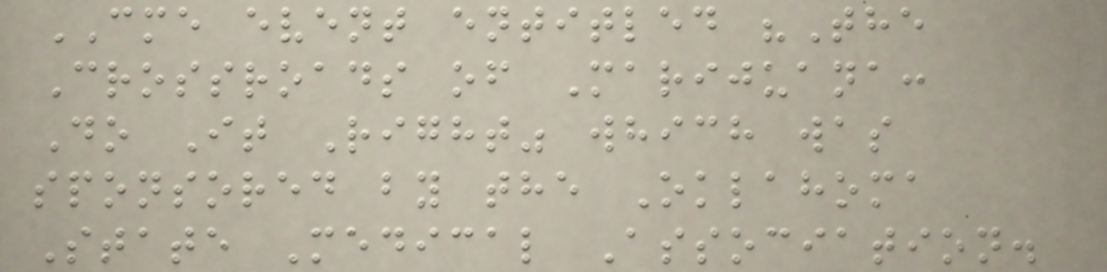CME event entitled "The
Crossroads of Marijuana:
Do It Right" which was
sponsored by the Oklahoma
State Medical Association.
